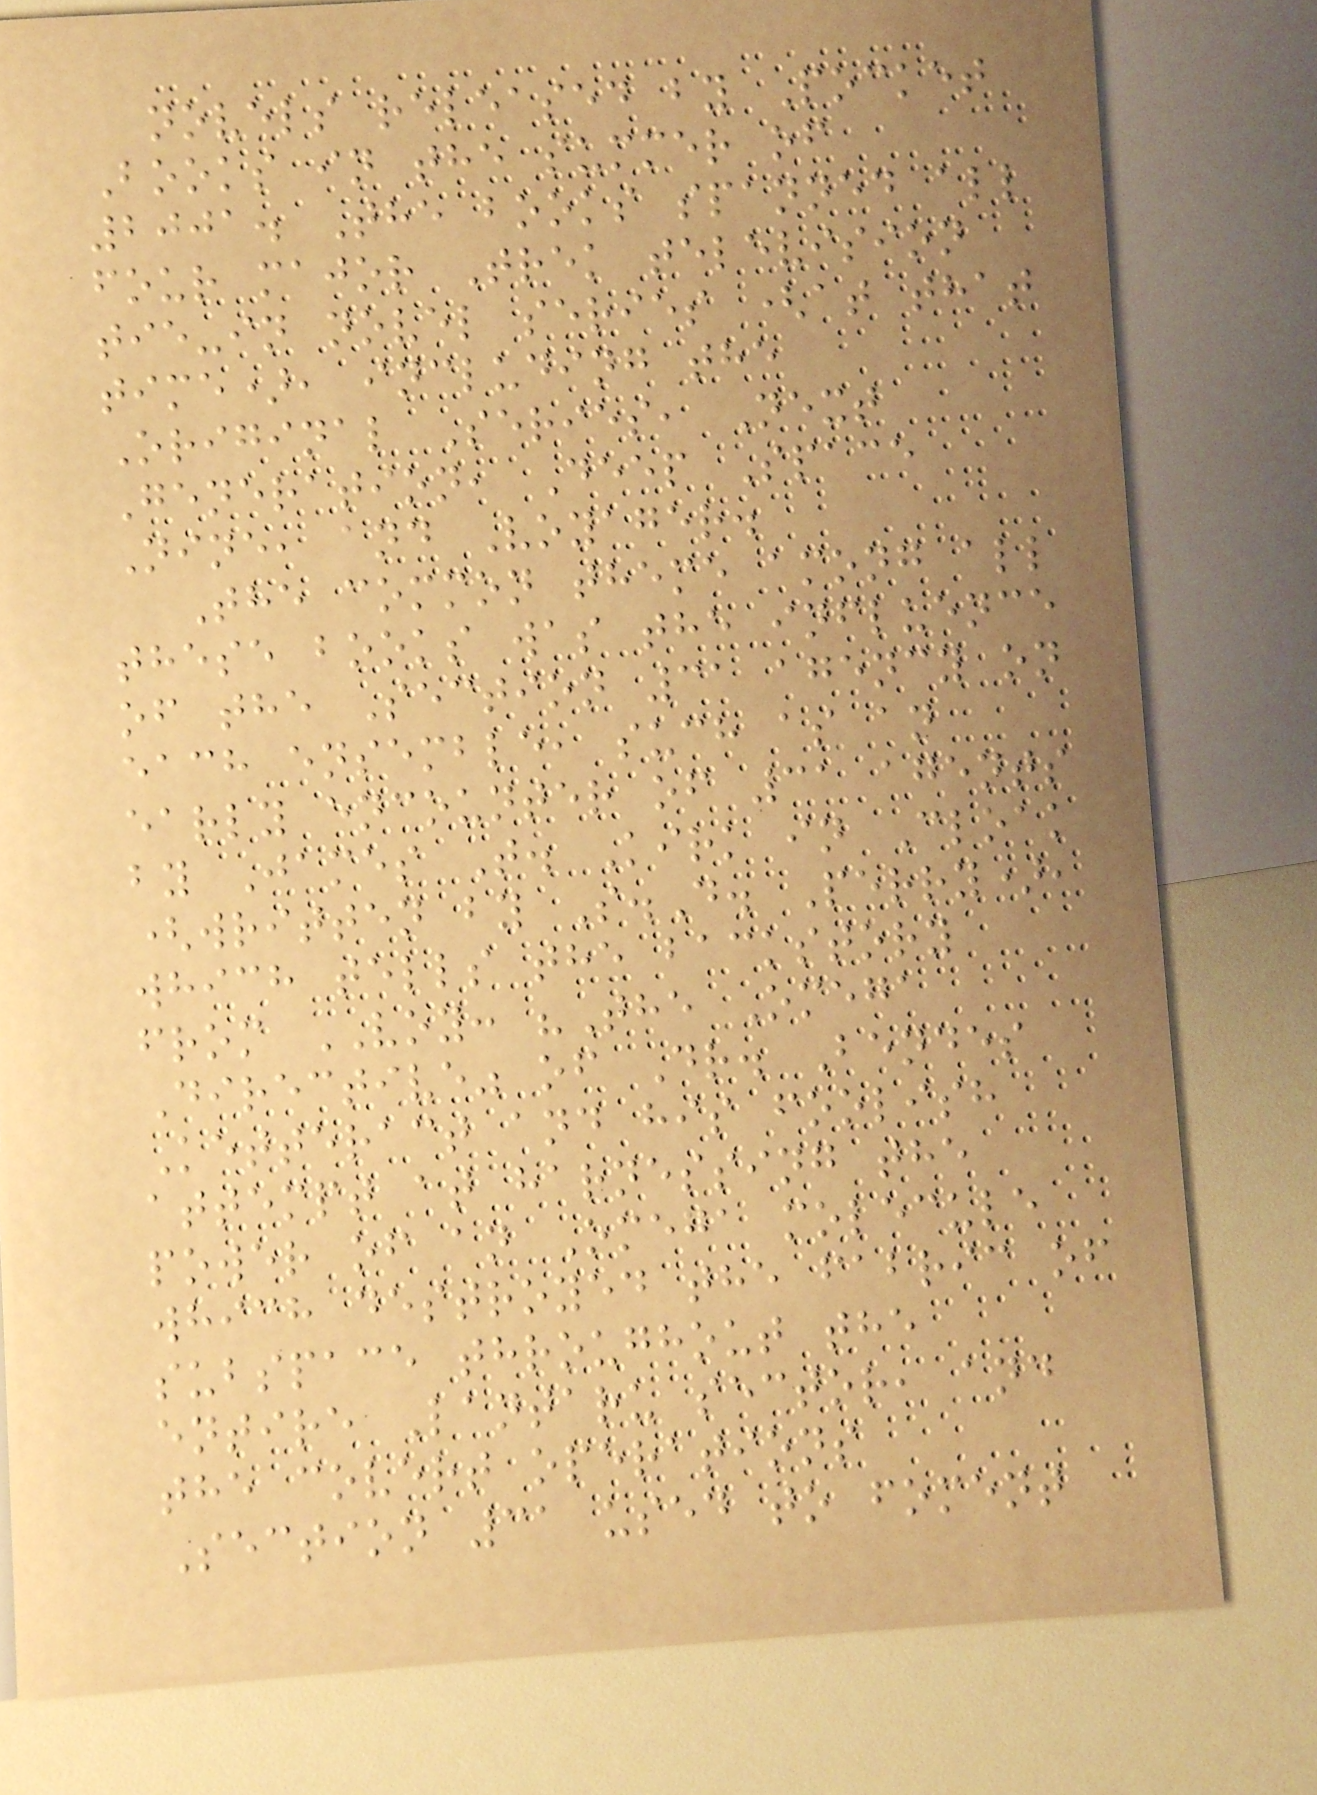novels released by Pocket
Books in the summer of
2001. The books spanned all
four major Trek television
tie-in novel series (at that
time), including the
Original Series, Next
Generation, Deep Space
Nine, and Voyager.
The common theme among all
these books was the influence
of the Section 31 agency on
each ensemble, such as an
early encounter of 31 agents
by James T. Kirk in Cloak
(written by S.D. Perry),
which tells the backstory
from VOY: "The Omega
Directive" of Dr. Bendes
Ketteract and his foolish
attempt at harnessing the
power of an Omega molecule
which destroyed the fabric of
subspace throughout the
entire Lantaru sector, and
the covert operations
Section 31 used to foment
